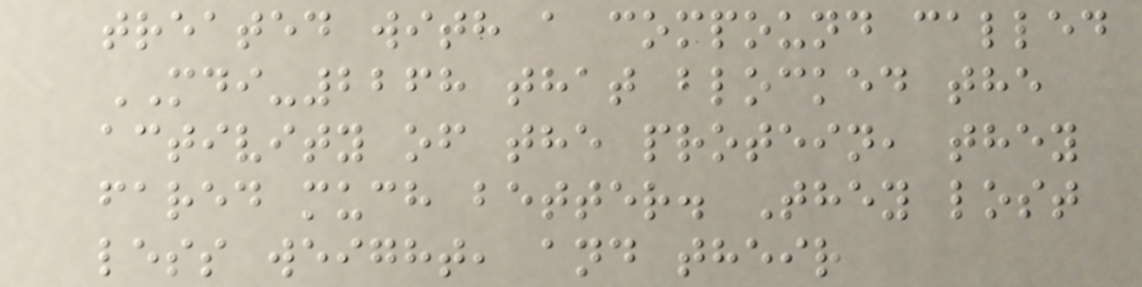treated with a compound called
MDI-2268 that blocked the
activity of the protein, they
fared much better. They lost
less weight, and their
